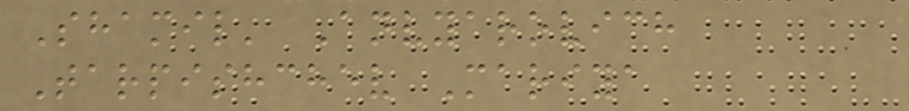Shamil' Anvyarovich
Tarpishchev Mariya
